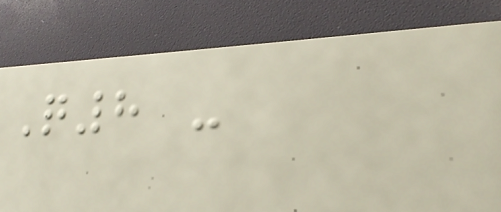Q8 -
